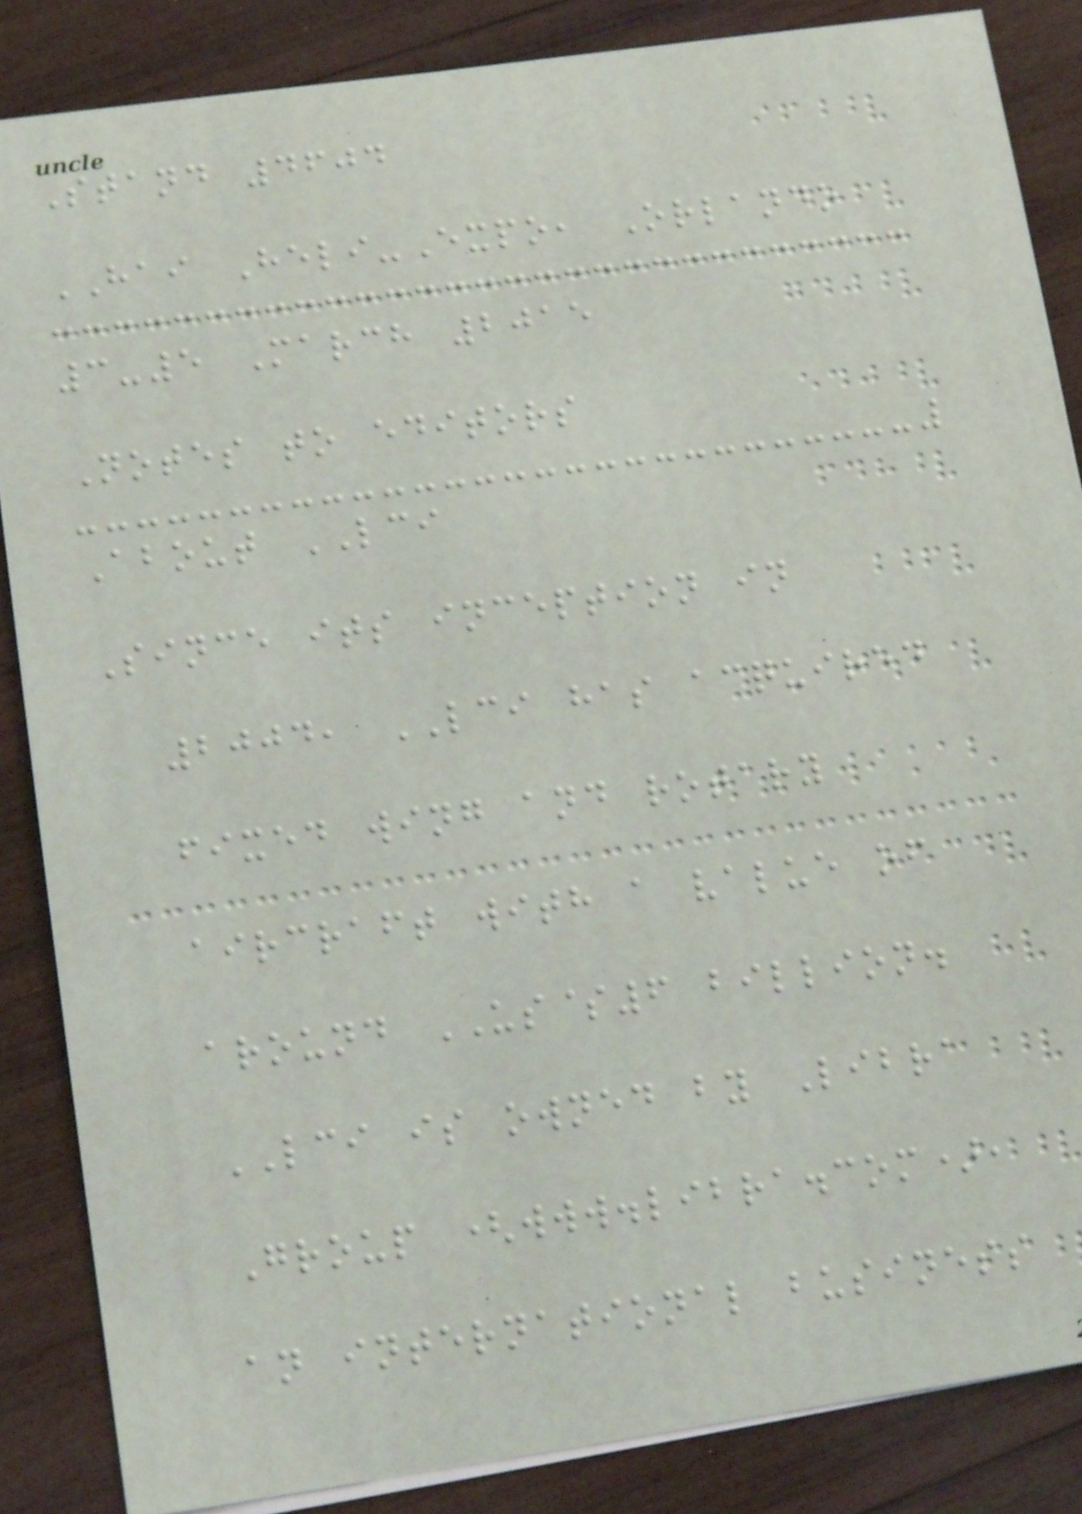Stand 4604
HAI Heli-Expo, Orlando
3-5 March 2015
Notes to editors
About LCI
Since its inception in
2004, LCI has acquired
fixed wing and rotary
aircraft with a value of
around US$6 billion.
LCI is owned by Libra
Group (www.libra.com),
an international business
